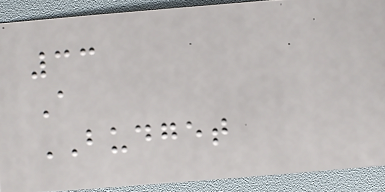33
A
BUDGET
